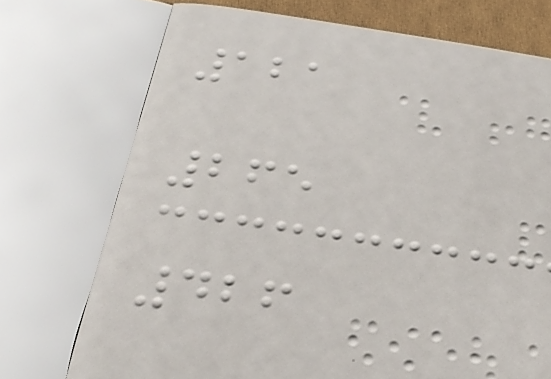121
265
426
